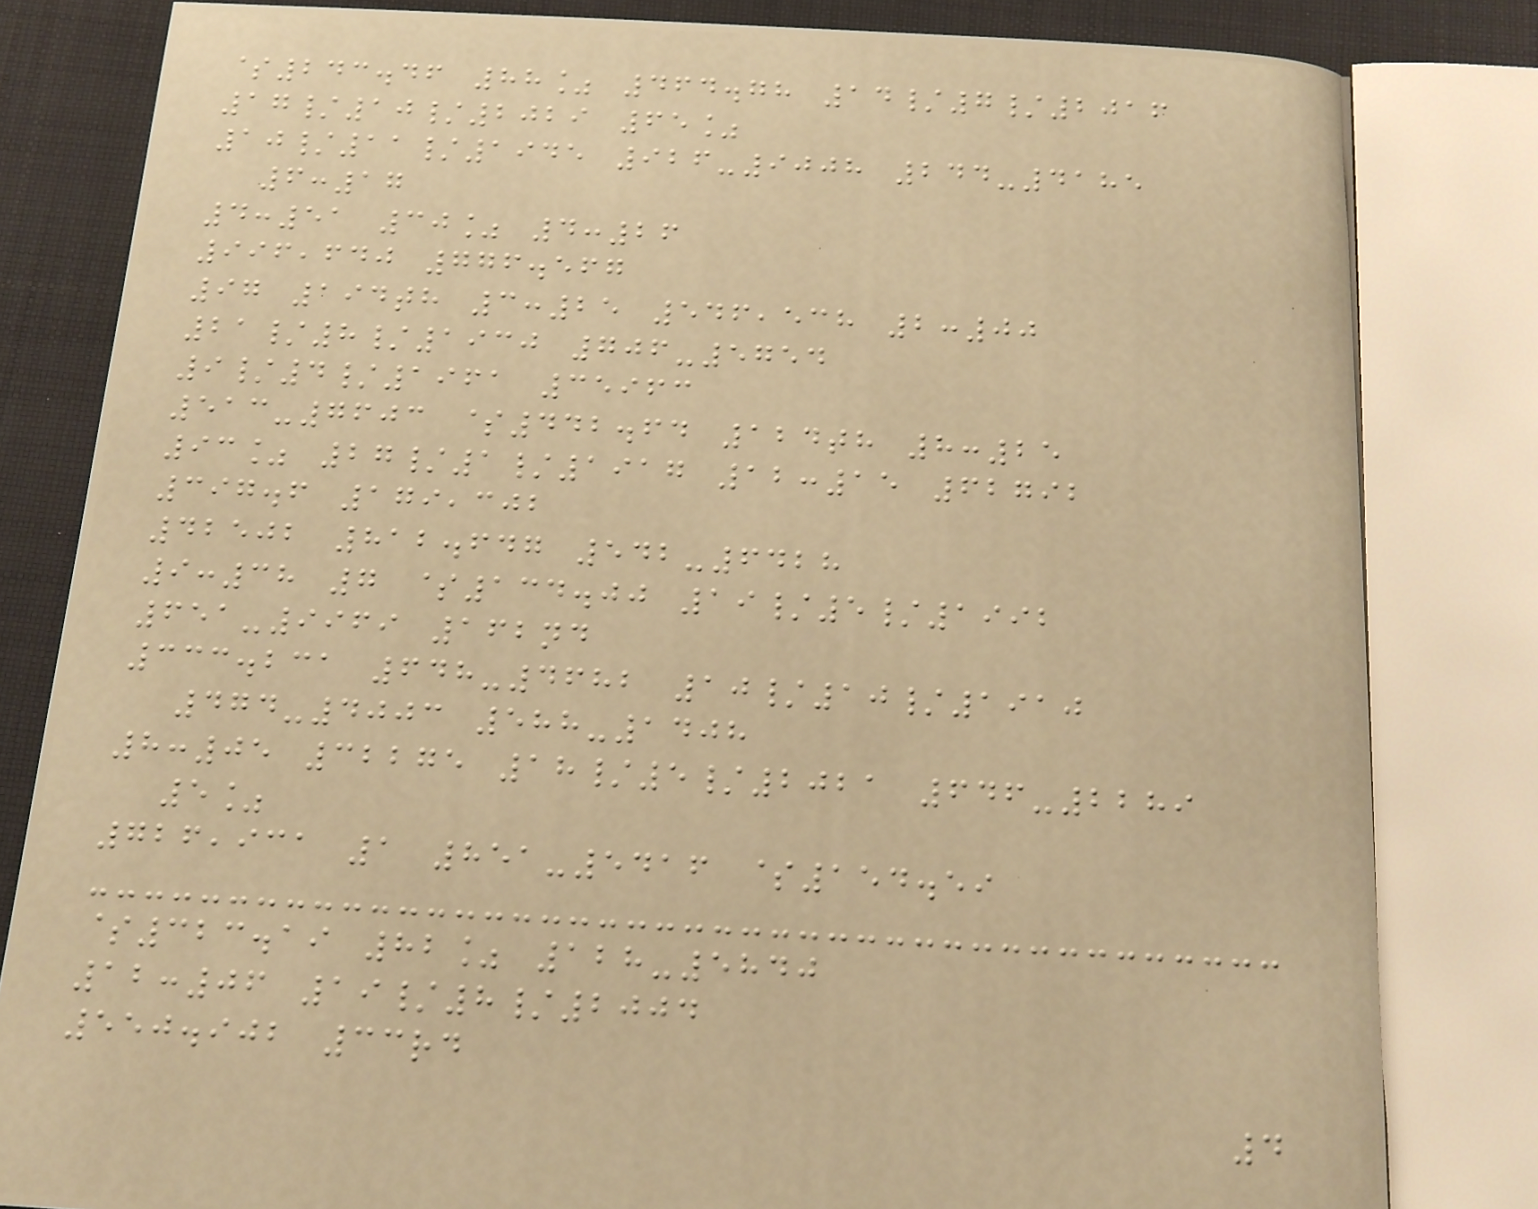$243.46 88% 464.78 14/7/2016
17/10/2029 65%
10/11/1945 926-9008 244-4185
6:17
4:51 30% 4:26
996,640 776.567
97 194th 3:25 546,538 2:00
21/8/1930 706-5754
9/4/1961 35963
513-7603 $442.64 124th 8:25
93% 27/1/1917 12:15 62792
397.6 179,302
42502 812.647 542-6428
9:38 7 $134.00 19/5/1992
651-9969 162nd
333.231 648-4682 10/10/1910
474-4003 588-1408
8:05 32275 18/5/2021 646-2289
5%
726,931 1 851-5416 $154.59
$323.19 82% 128-5840
12:06 19/8/2004
550.902 33rd
4
